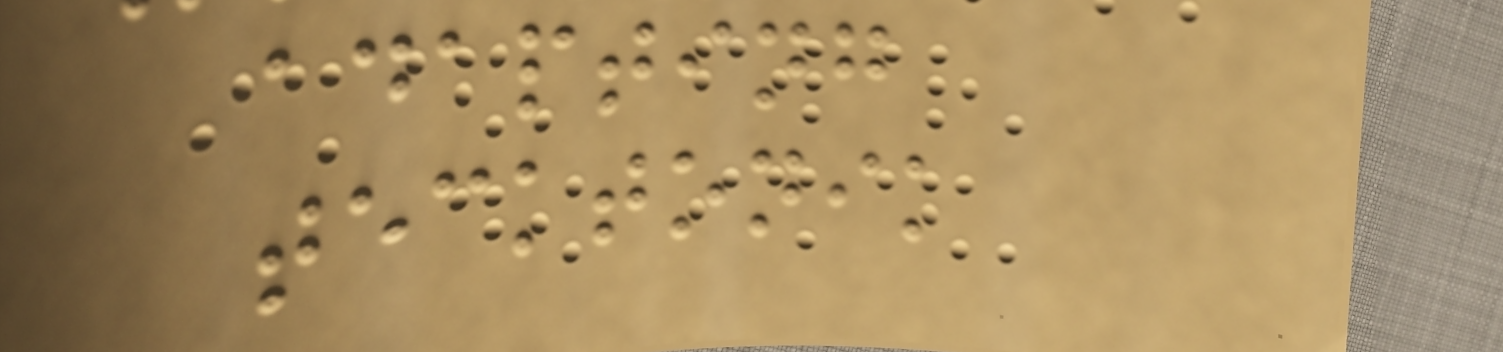adapting
tecktonik
